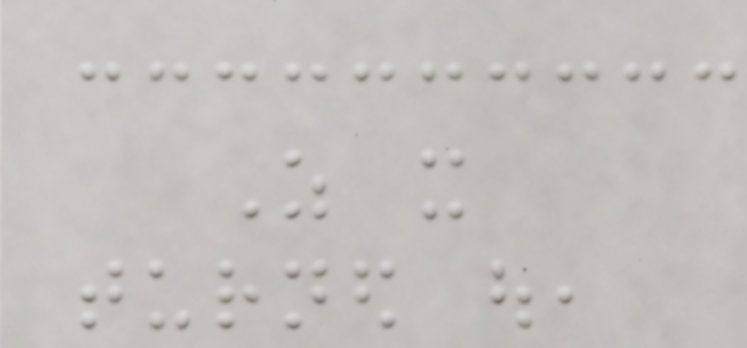As it
turned out,
